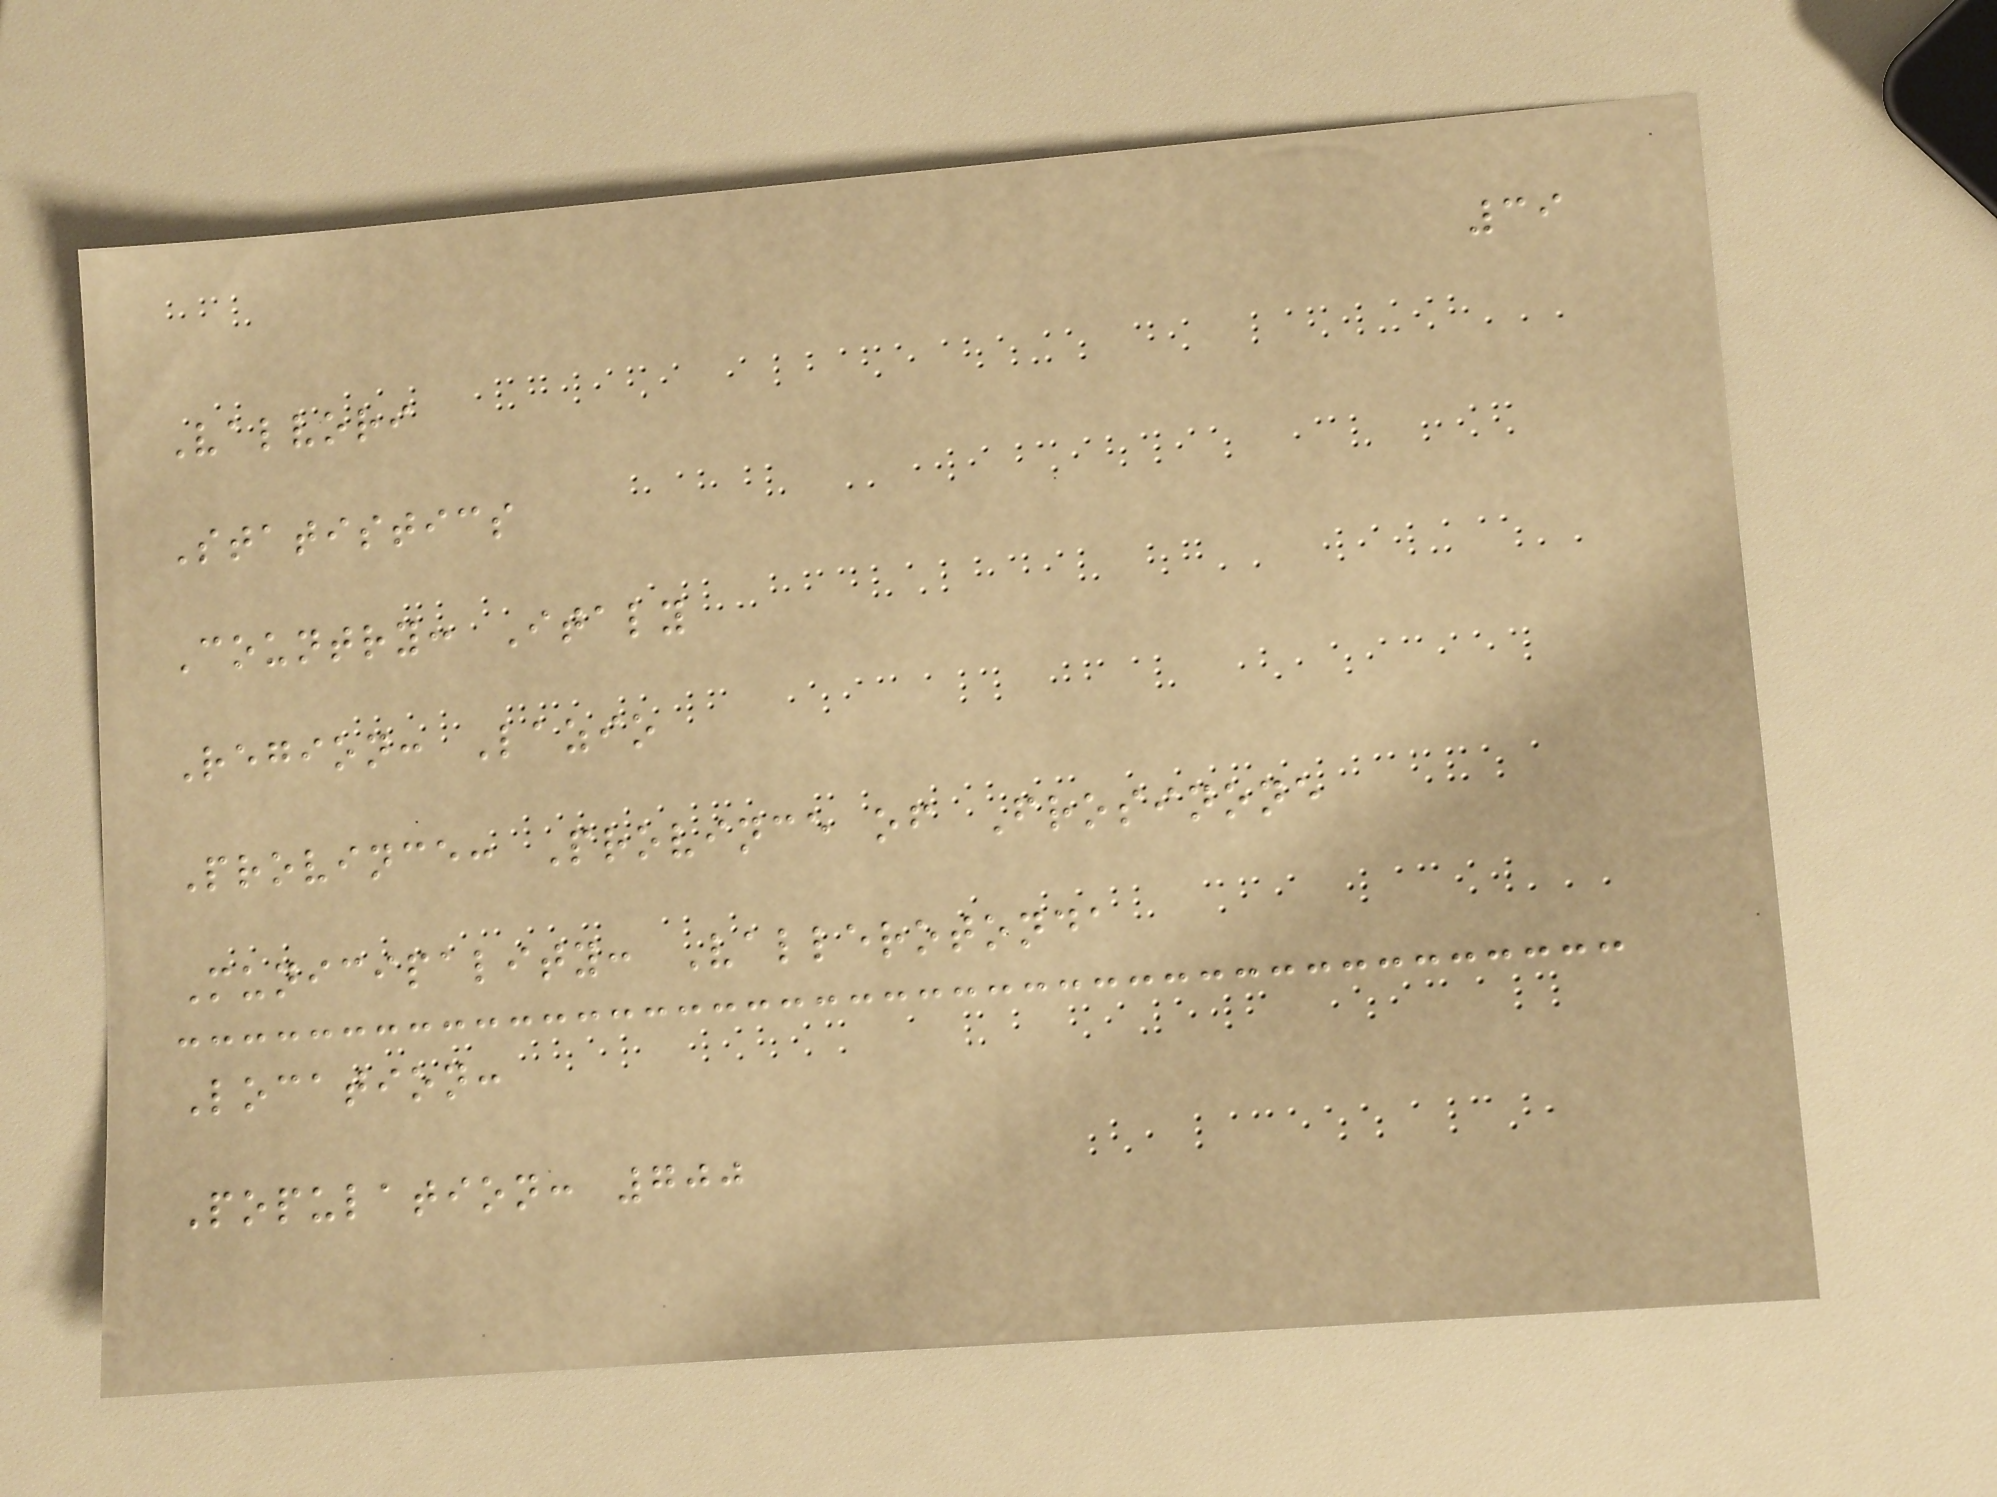39
Valvori
Statistics
Country: Italy
Region: Lazio
Province: Province of Frosinone
Municipality: Vallerotonda
Location:
Population: 700
